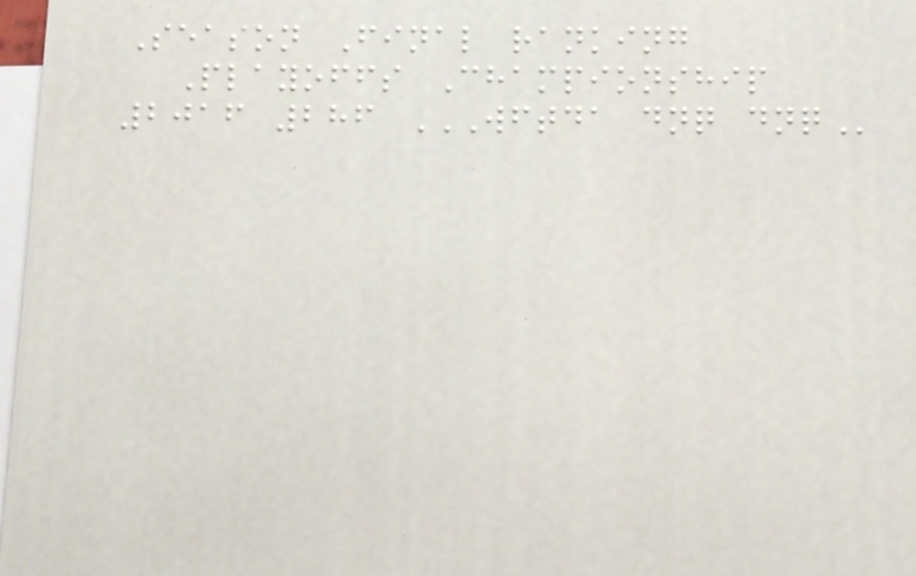Season Final ranking
Playoffs Championship
2016 286 WFTDA DNQ DNQ
